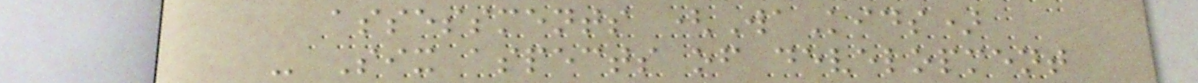assessments (WaKids)
- Six aspects of development
